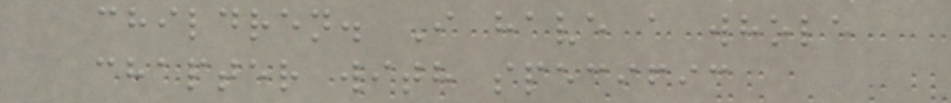children. I have a whole
chapter with specific
